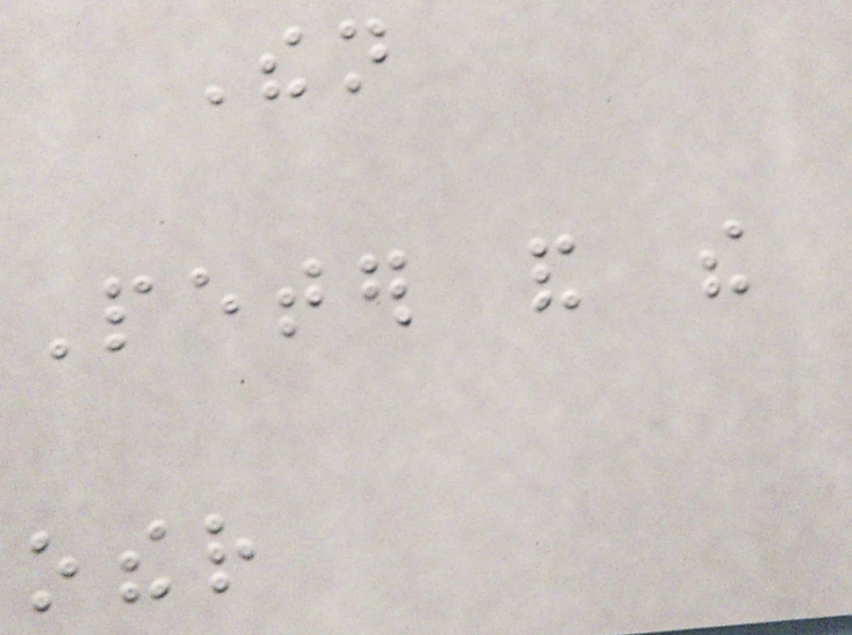Then
Peter and the
other
